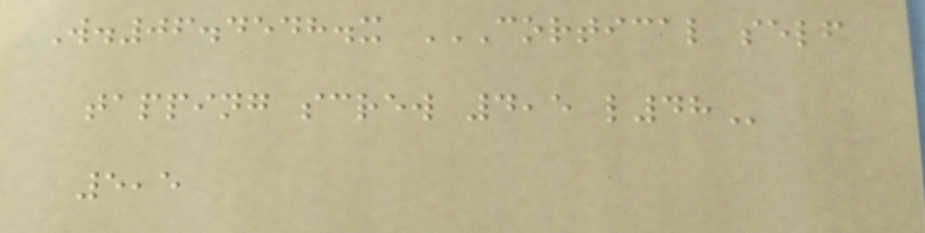W.06.4548.x CORTICAL SELF
TAPPING SCREW 4,5 L48
5,5
